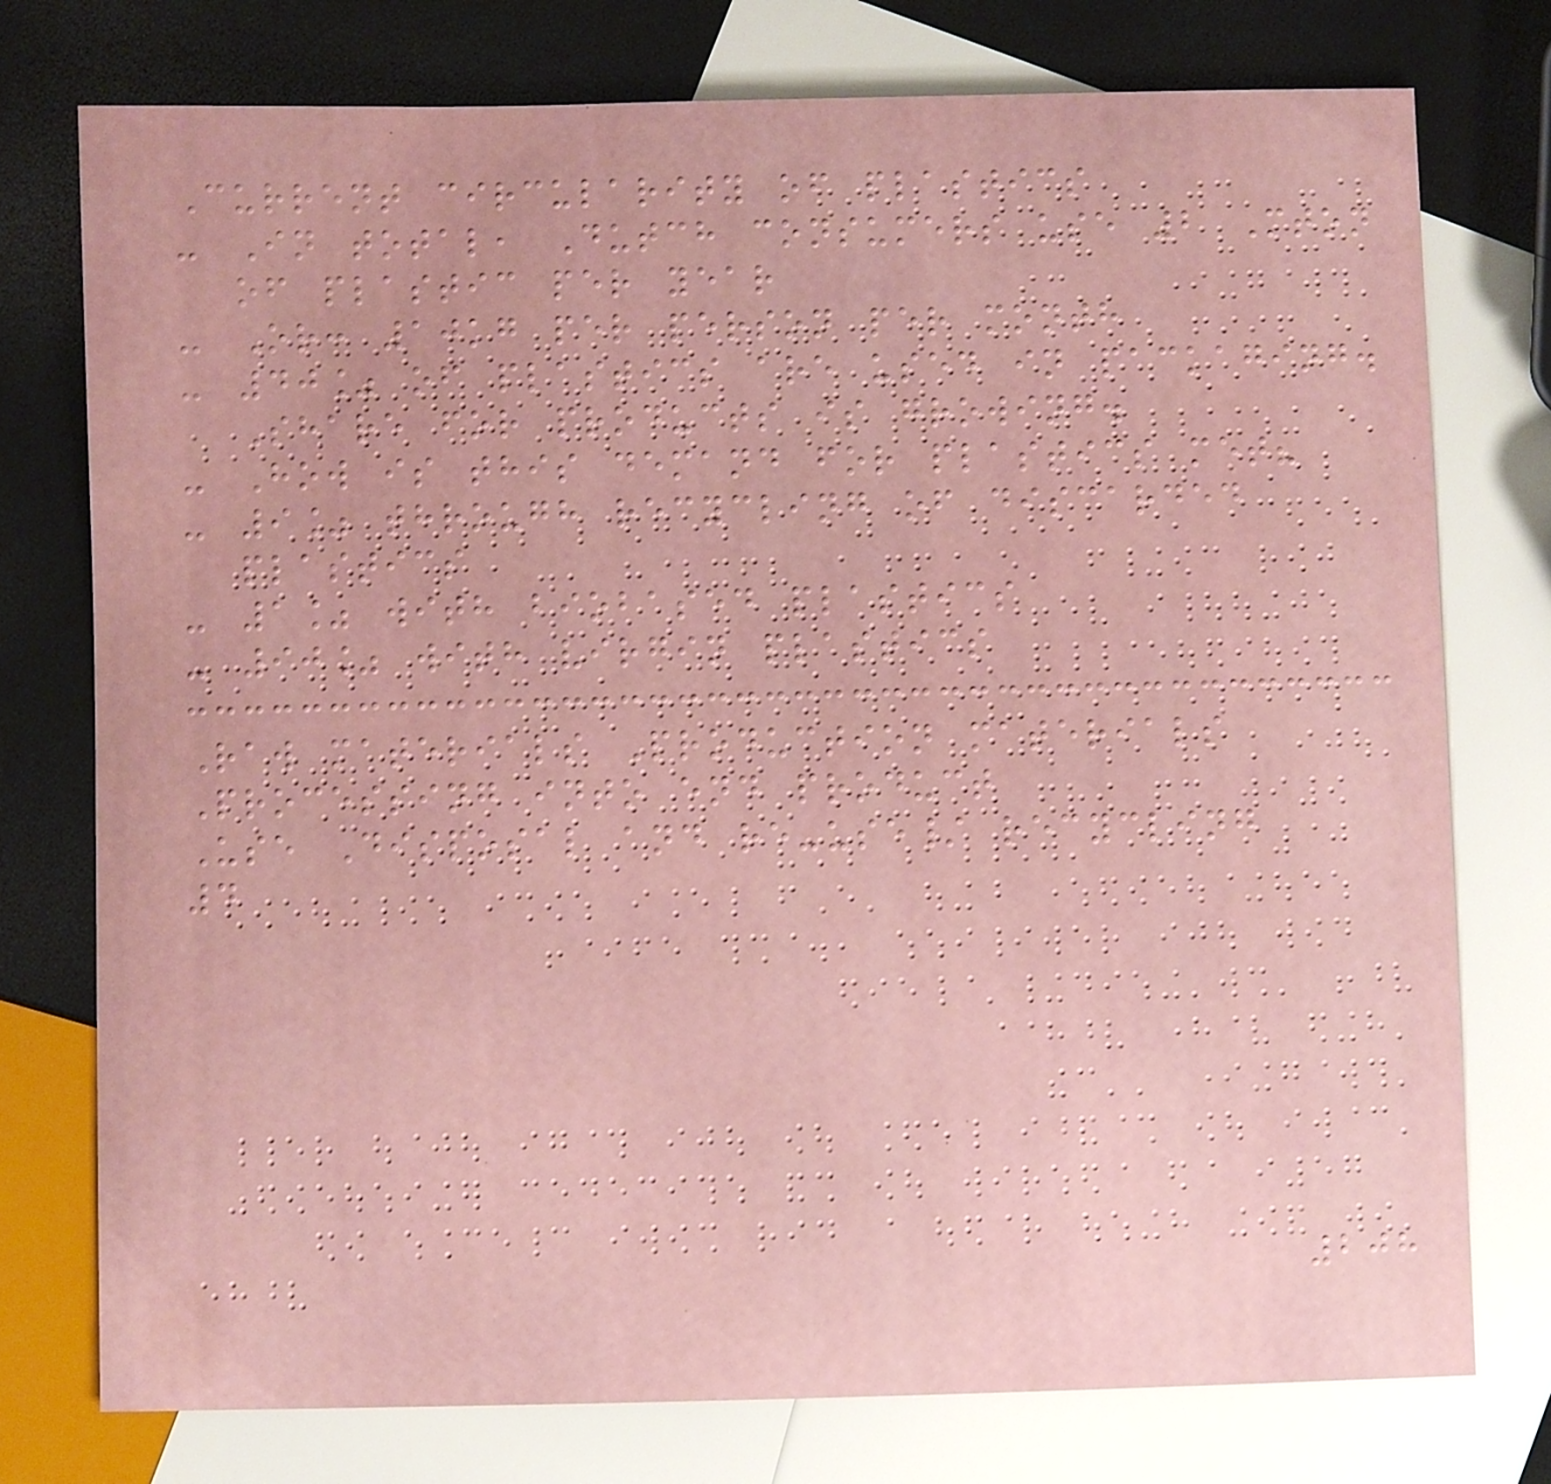Current circularity of plastics
- In total, Dutch consumers use 2 Mton
of plastic per year
- Or: 10kg per person per month
- 40% of plastics are used in packaging.
Share for products is growing.
- How is this demand for plastics met?
- 9% through recycling of discarded
plastics
- 1% with biobased plastics
- 90% with virgin plastics
Raw materials Production materials
Processing into end product
Use Disposal and re-use/ recycling
4
208
